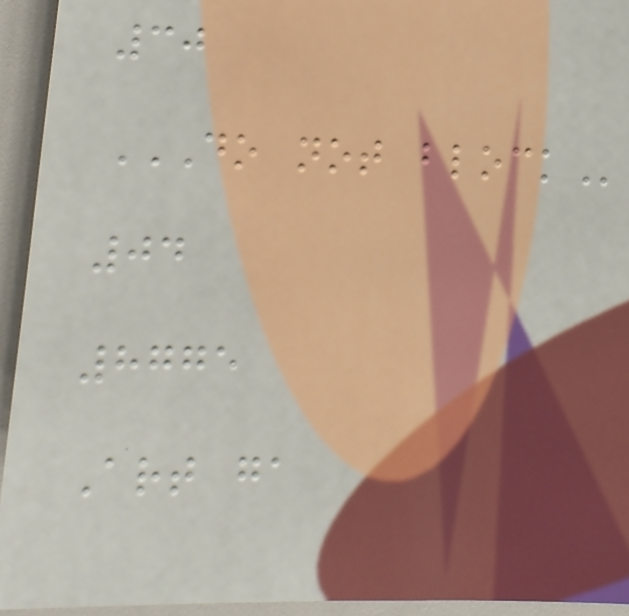30
DO NOT BLOCK
04
8775
Art ga
